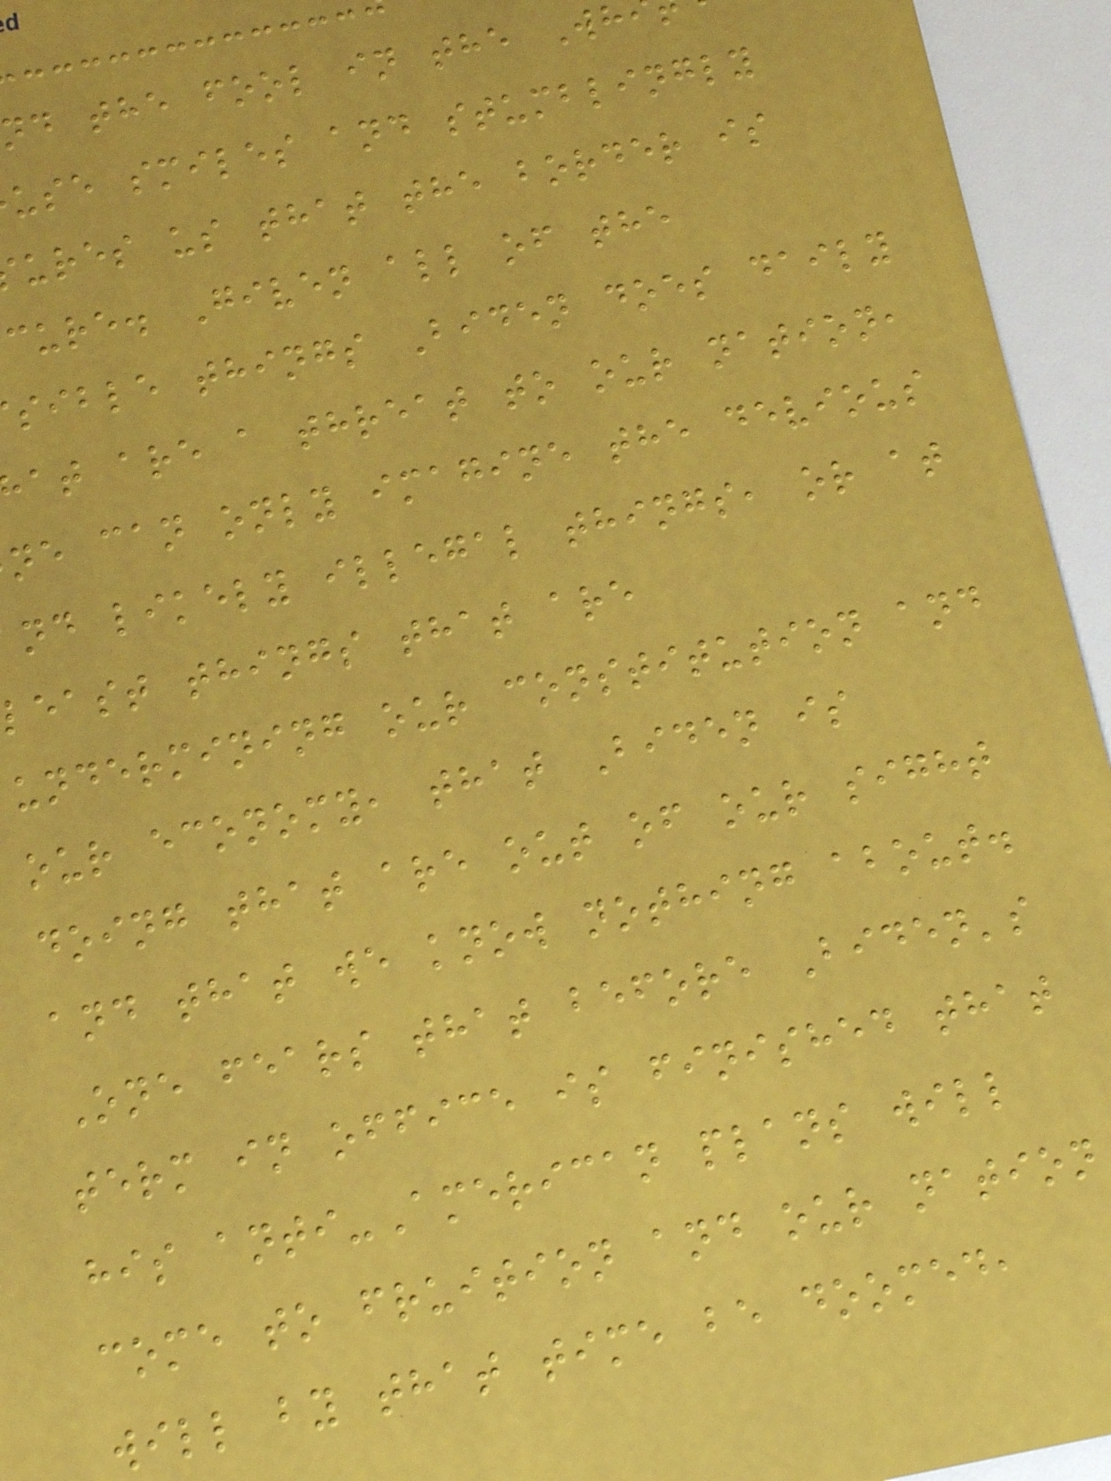nd the fool in the Wh
use smiles and stumblingly
ures us that the border is
cure. Given all of the
sible things Biden does daily
at are a threat to our nation,
ne can only imagine the devious
nd likely illegal things, or at
least things that are
undermining our constitution and
our economy, that Biden is
doing that are out of our sight
and that we know nothing about.
One fears that before Biden's
term in office is finished that
his anti-American plans will
come to fruition and our nation
will by that time be doomed,
